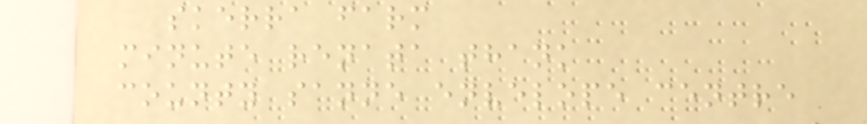skerra farm
minute renata thank
county sanne envelope centre
